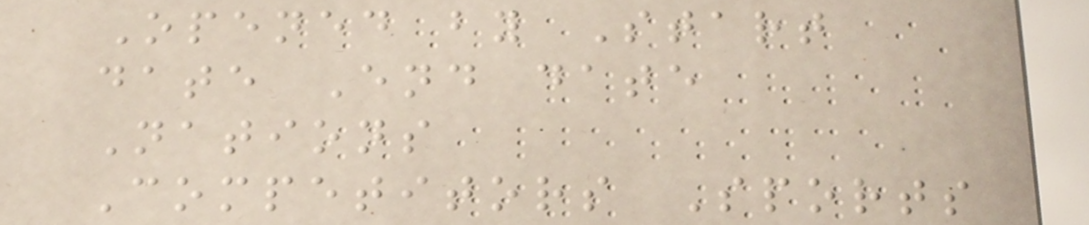Opened by Start
date End date
Nations
Competitors Sports
